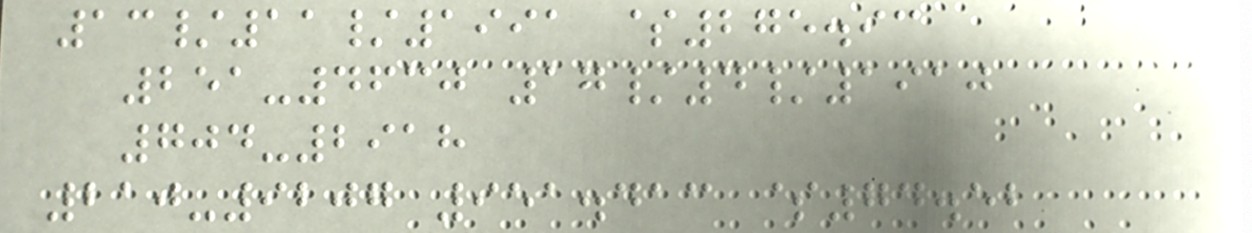13/11/1991 $275.93
251-4630 17/4/1910
704-2918
210-9207 951.413 $74.52
